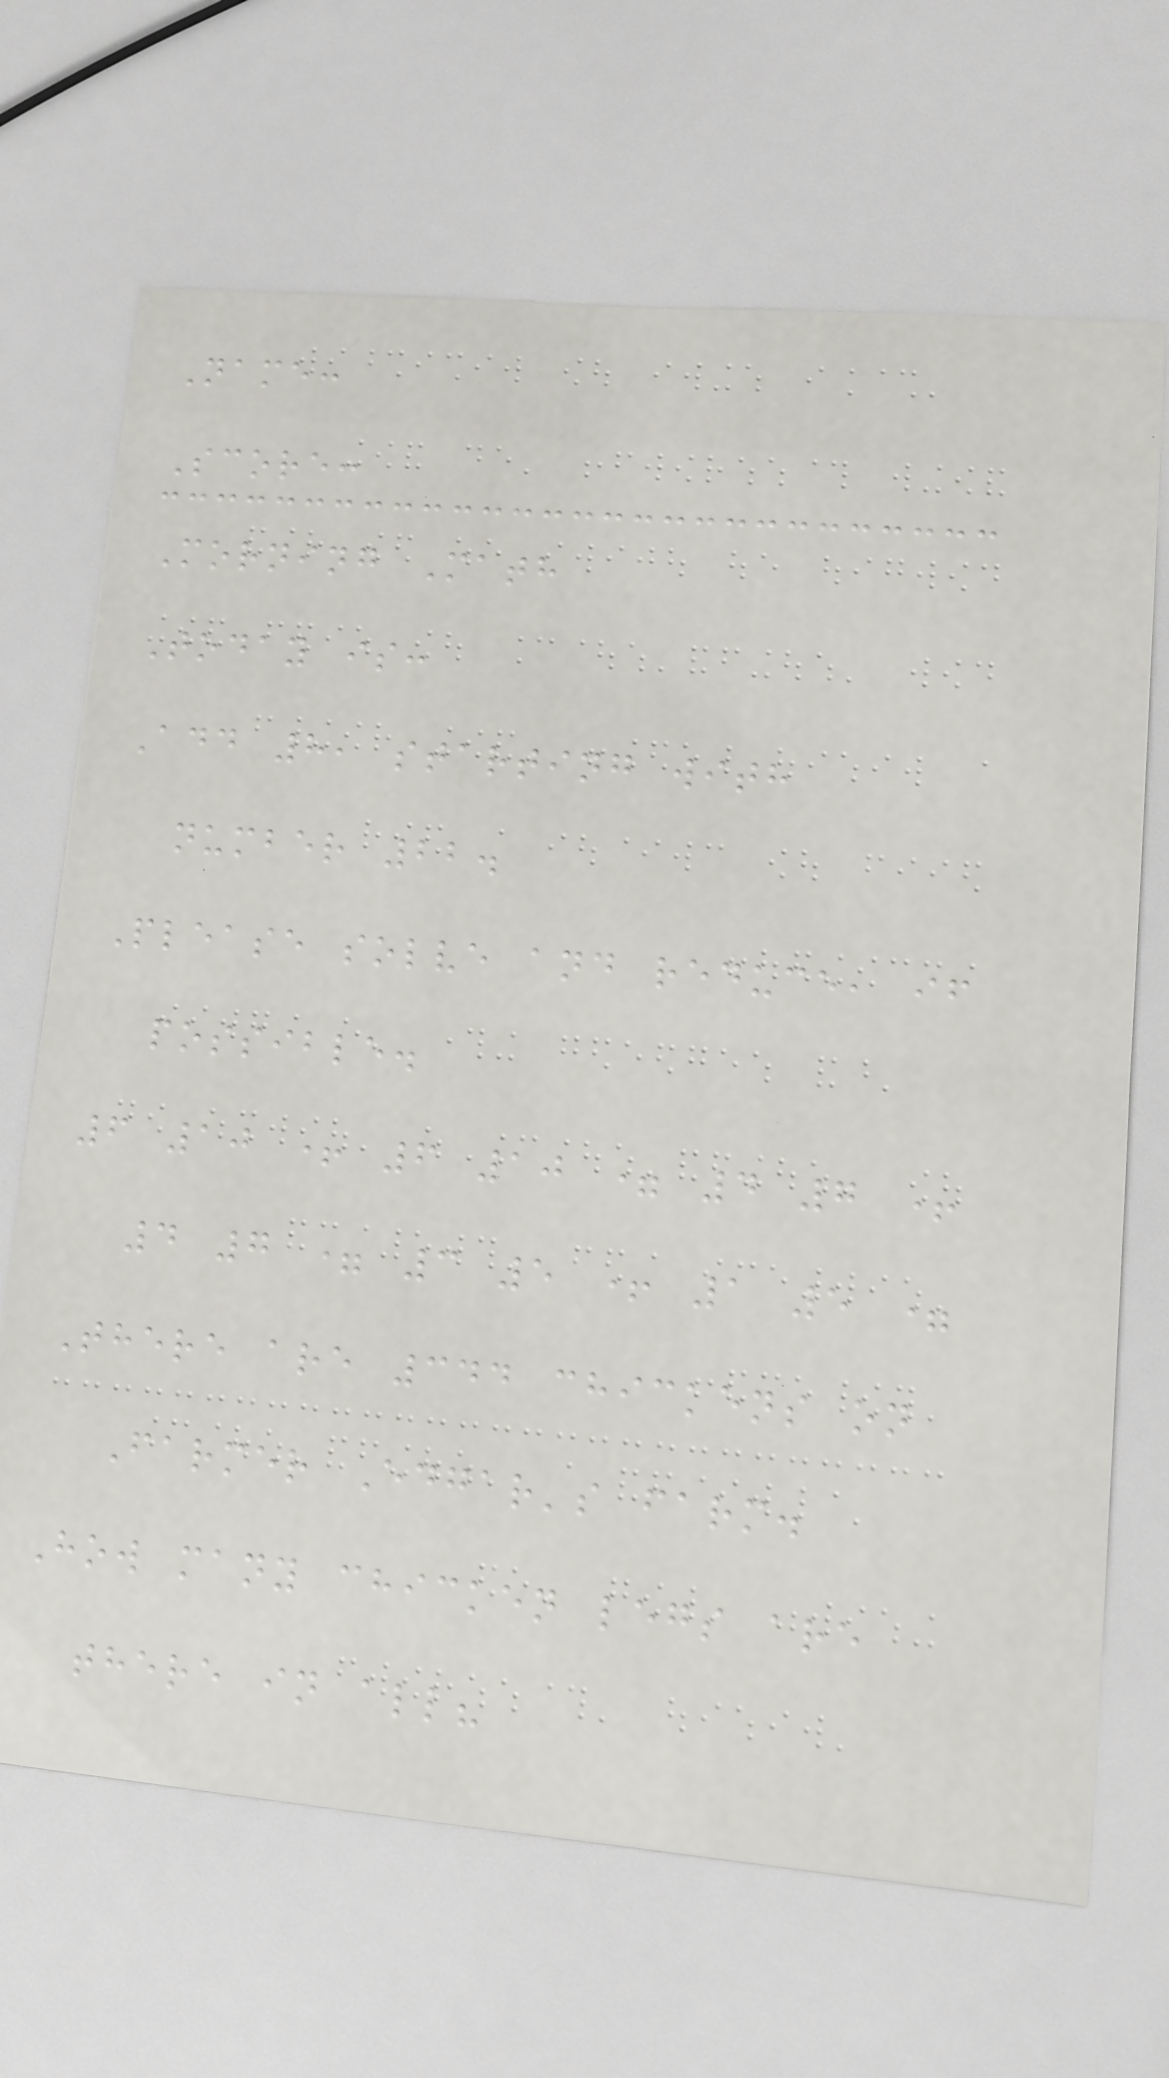Name:
Score:
Morning Math
Today is:
Add 8, starting with
number 22.
Please solve and reduce, if
possible.
6 10 + 6 10 = 4 7 +
4 7 = 3 5 + 1 5 =
There are 344 chickens on
Farmer Edgar's farm.
How many chicken legs are
there in all?
